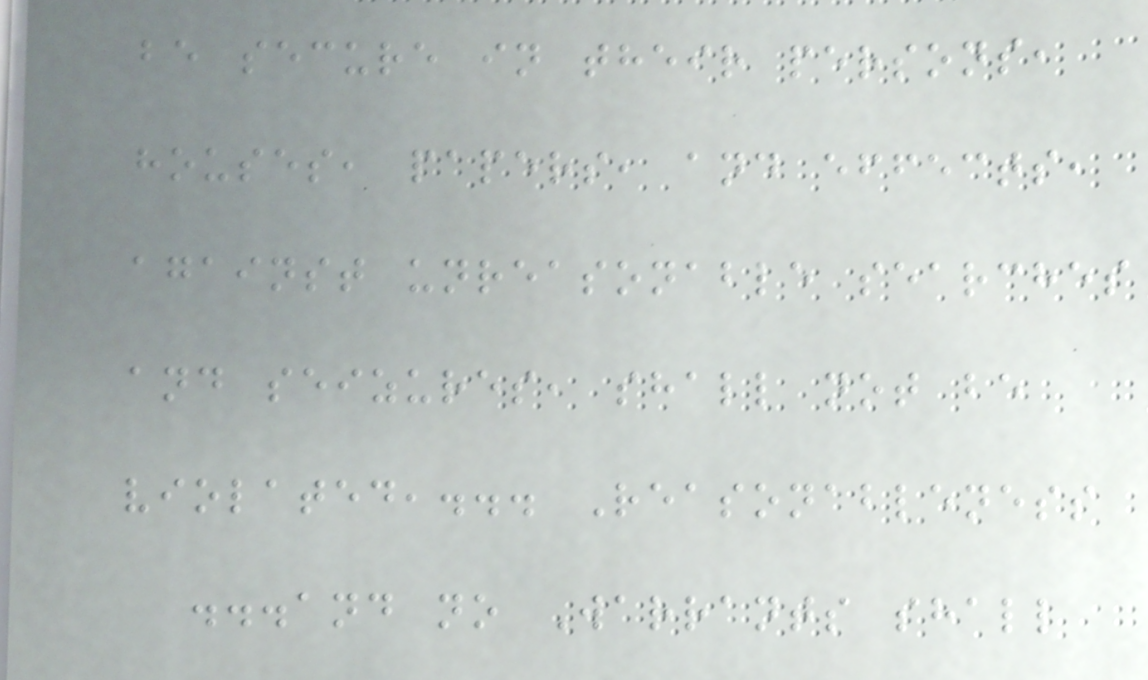be secure in their persons,
houses, papers, and effects,
against unreasonable searches
and seizures, shall not be
violated,... Reasonableness
...and no Warrants shall
